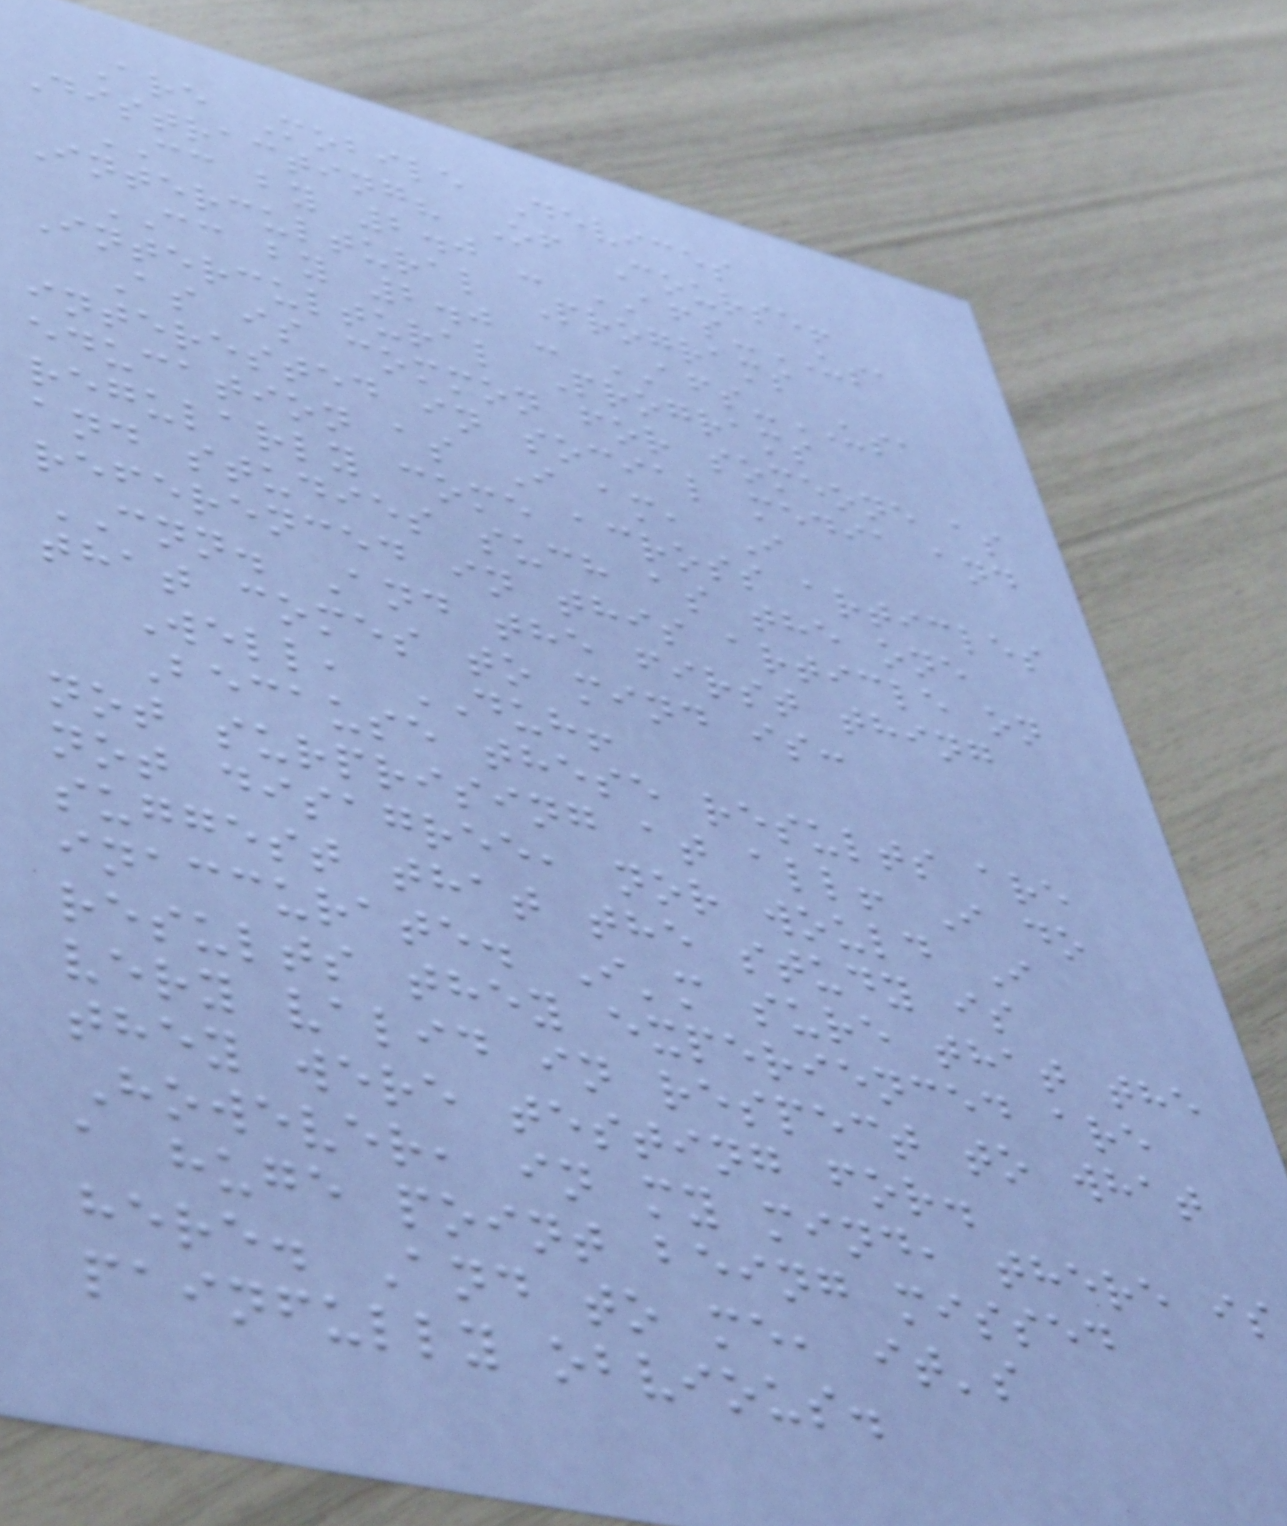Are Mobile Devices
Distracting? Of Course!
CC by 2.0 - AFS-USA
Intercultural Programs
CC by 2.0 - AFS-USA
Intercultural Programs
As is common for someone as
interested in social media and
education as I am, I
regularly come across articles
and studies such as the one
referenced in this article on
CNN. And the first thing
that comes to mind is:
Well, DUH!
Because these results are
not surprising at all! I do
not disagree, nor would I
suggest that the study is
inaccurate. I'm sure that the
results they experienced are
very valid in respect to what
they were testing for.
However, in my mind, there is
a huge point being missed
here. And to me, it's
painfully obvious.
